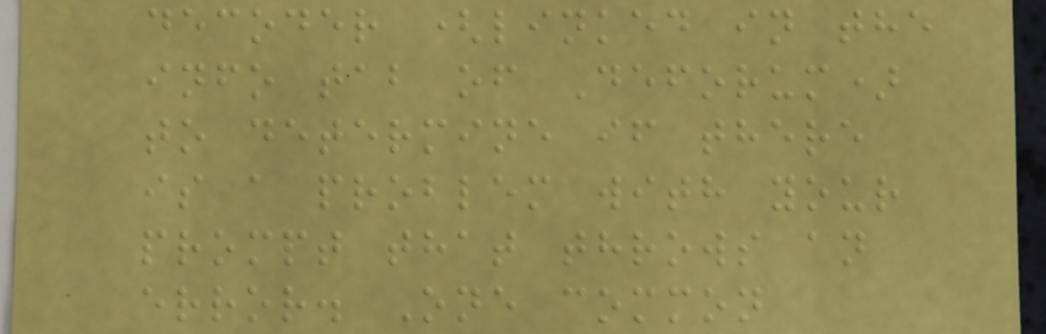decoder (linked in the
info tab of Deforum)
to determine if there
is a problem with your
prompt that throws an
error. One common
